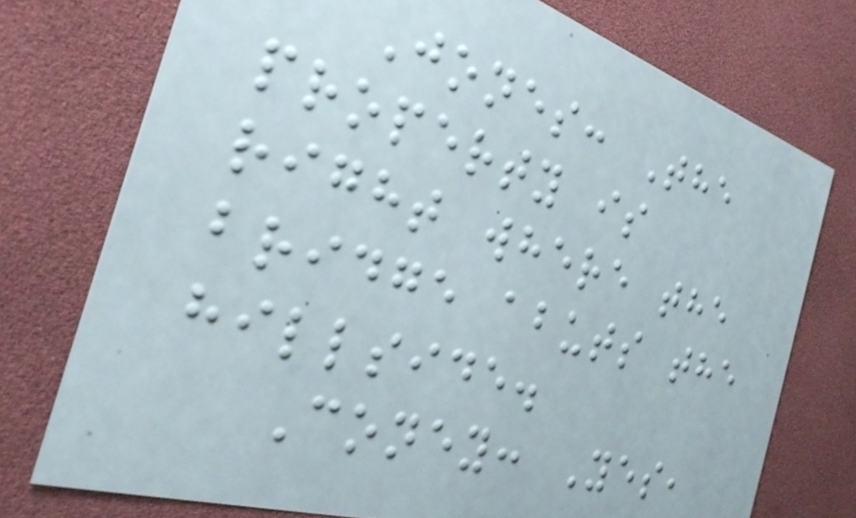Jones: The
property is
right where the
bridge abuts the
hillside.
Coney: Yes,
